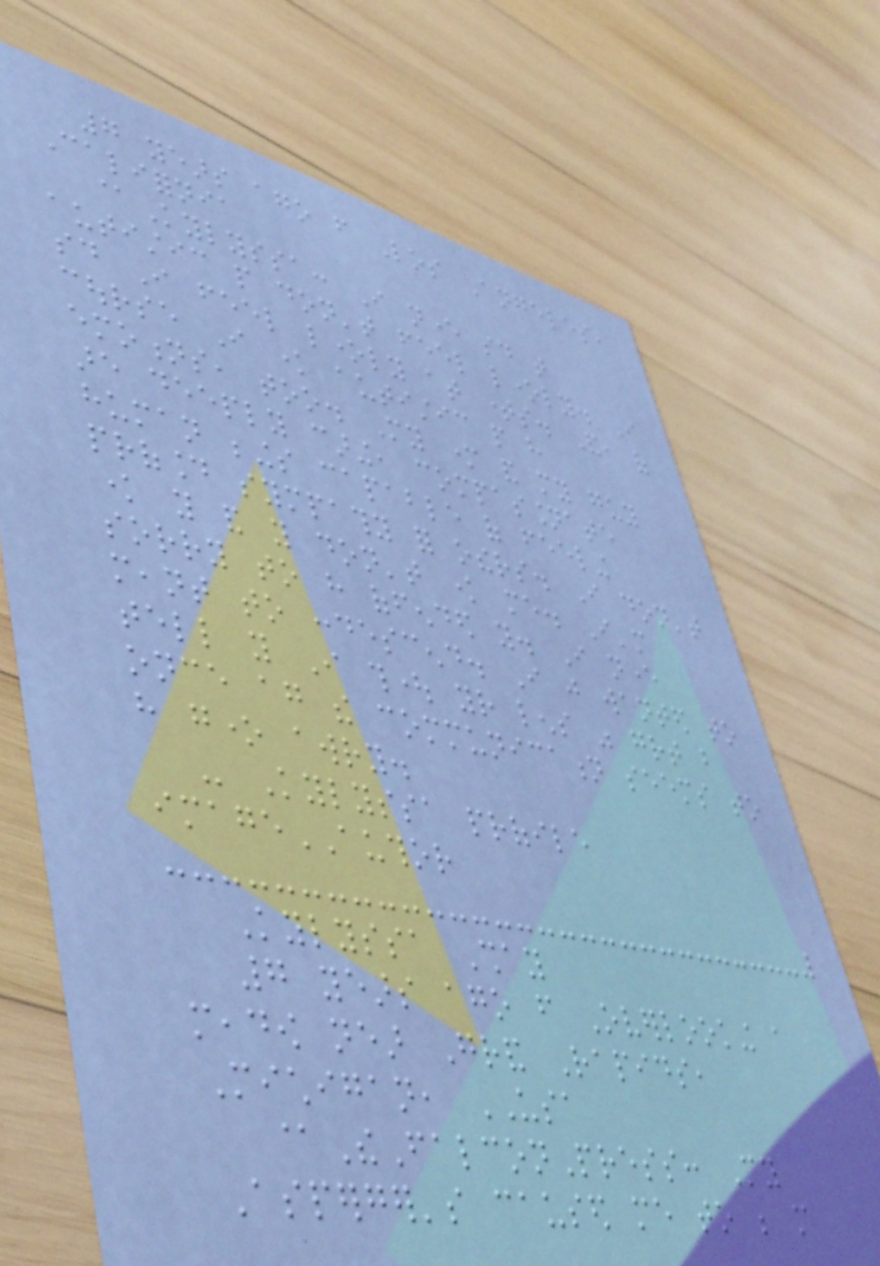7 years ago from Los Angeles,
California
@Kylyssa: I never said that
autistic people don't feel lonely. I
said I feel lonely at times. And, of
course I know autistic people have
emotions, too. My mother and my guy
are deeply caring, compassionate
human beings capable of feeling
profound sympathy for others. I don't
know you and you don't know me. I'm
sorry to have offended you. I never
meant to condescend. I just wanted to
tell you I thought your lens was great but
once again the communication seems to
have gone awry.
- Kylyssa profile
imageAUTHOR
Kylyssa Shay
7 years ago from Overlooking a
meadow near Grand Rapids,
Michigan, USA
@TheFalconPress: My
Asperger's caused me to be more
